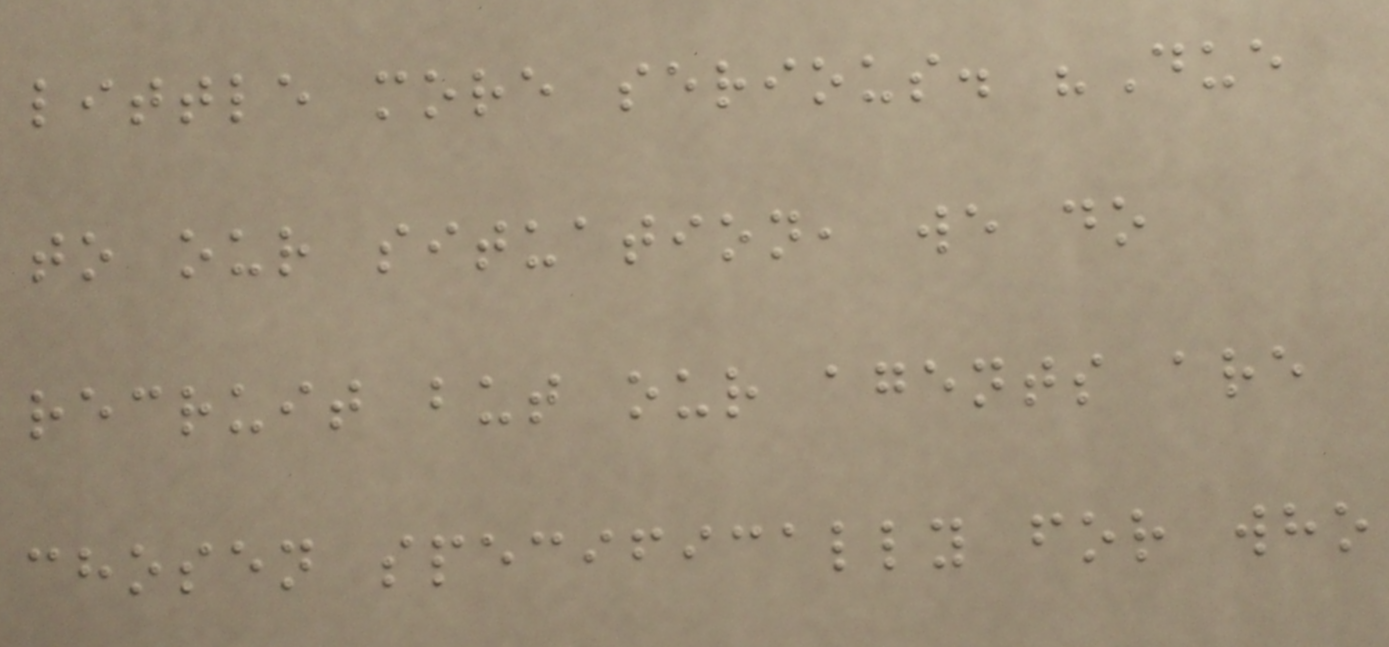little more serious. "Due
to our situation, we do
recruit but our agents are
chosen specifically for who
